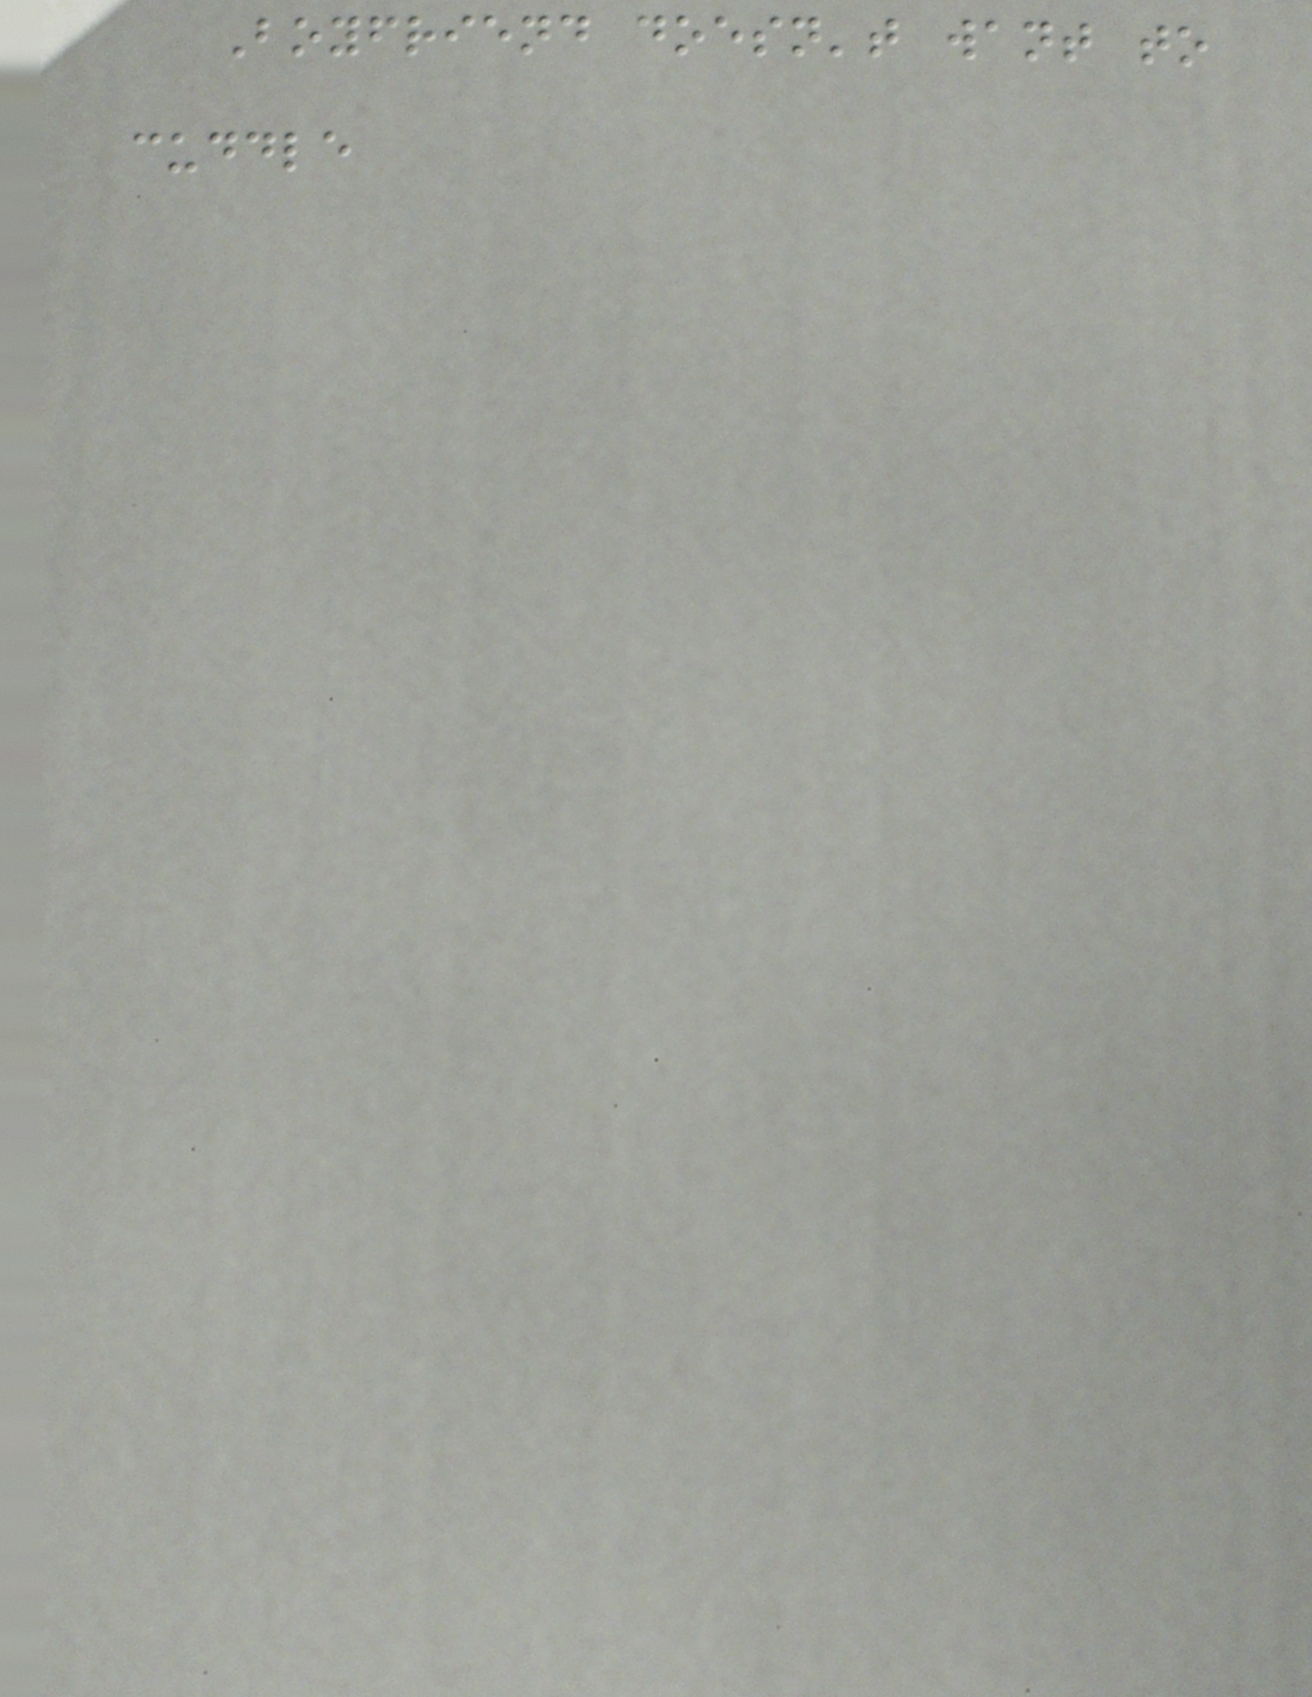Boyfriend doesn't want to
cuddle
